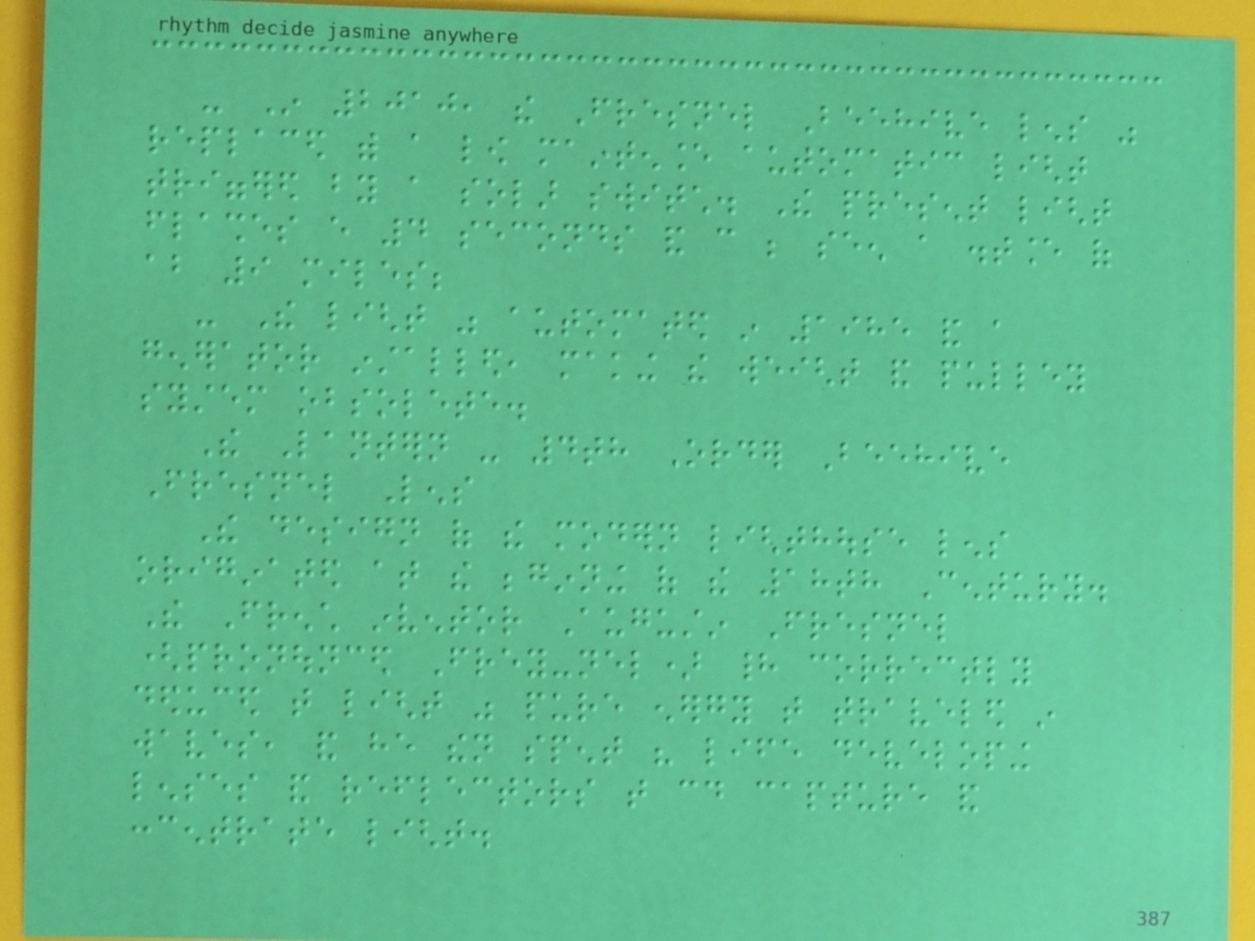- In 2010, the Fresnel Beehive lens was
replaced with a low maintenance automatic light
triggered by a solar switch. The present light
flashes every 4 seconds and can be seen a distance of
about 9 miles;
- The light was automated in 1985 and a
generator installed, making the weight and pulley
system obsolete.
The Lantern - 4th Order Beehive
Fresnel Lens
The design of the modern lighthouse lens
originated at the beginning of the 18th Century.
The French inventor Augustin Fresnel
(pronounced Frey-nel) had correctly
deduced that light was pure energy that traveled in
waves, and he then spent his life developing
lenses and reflectors that could capture and
concentrate light.
